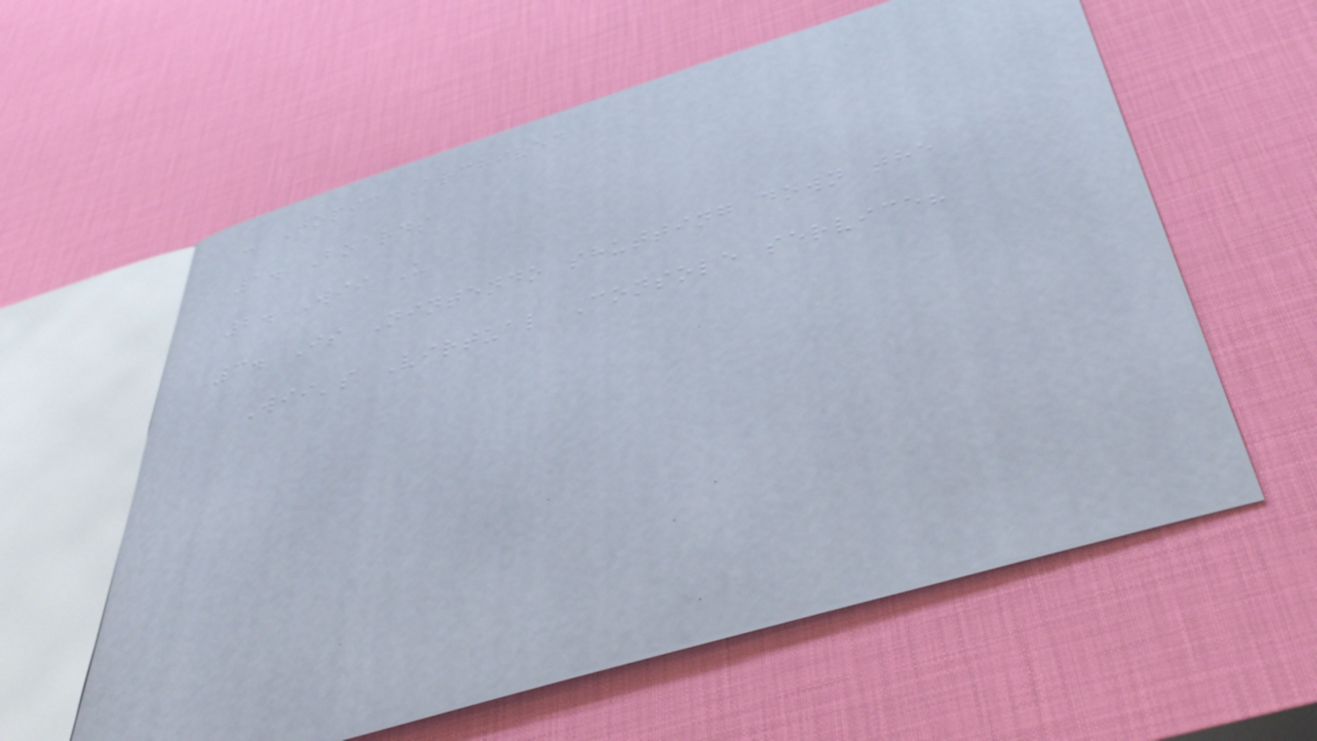- Topic Archived
1. Boards
2. Wii U
3. Is Nintendo shutting down the
Wii's Virtual Console service?
